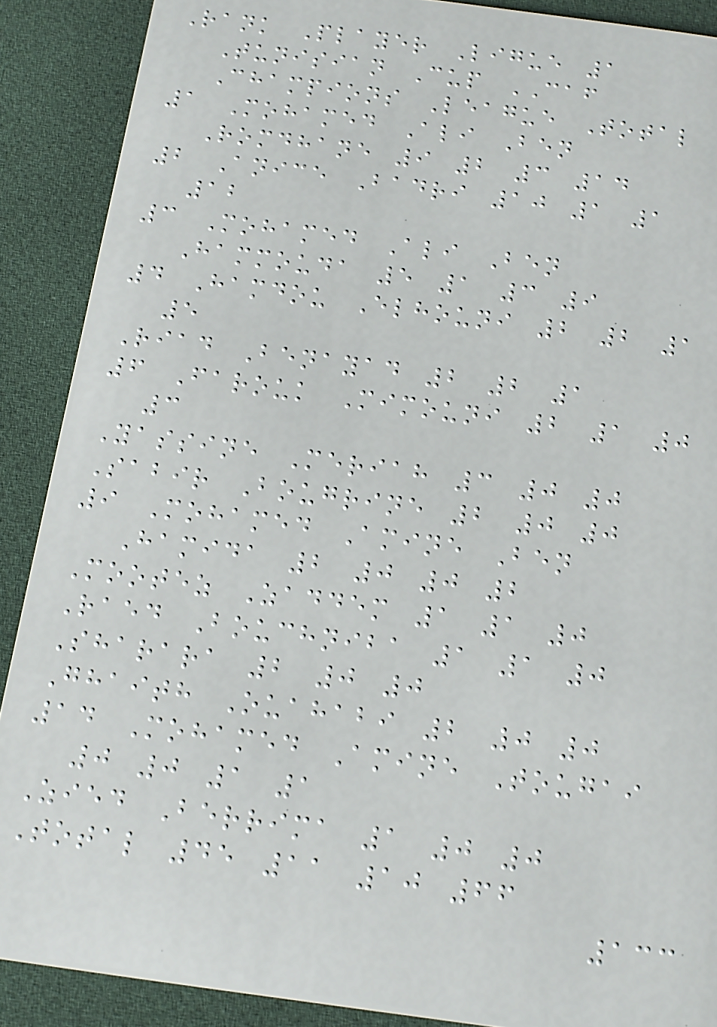Rank Player Ligue 1
Tunisian Cup CAF
Champions League Total
1 Mohamed Ali Ben
Romdhane 9 2 3 14
2 Anice Badri 10 1 1
12
3 Mohamed Ali Ben
Hammouda 5 1 3 9
4 Hamdou Elhouni 2 2 1
5
Riad Benayad 2 2 1
6 Farouk Mimouni 2 1 0
3
Yassine Meriah 3 0 0
Sabir Bougrine 2 0 0
9 Mohamed Amine Ben
Hamida 2 0 0 2
Mootez Zaddem 1 1 0
Raed Bouchniba 1 1 0
Sharara 2 0 0
Ghaith Ouahabi 2 0 0
14 Mohamed Amine Tougai
0 0 1 1
Zied Berrima 1 0 0
Total 45 11 10 66
133
